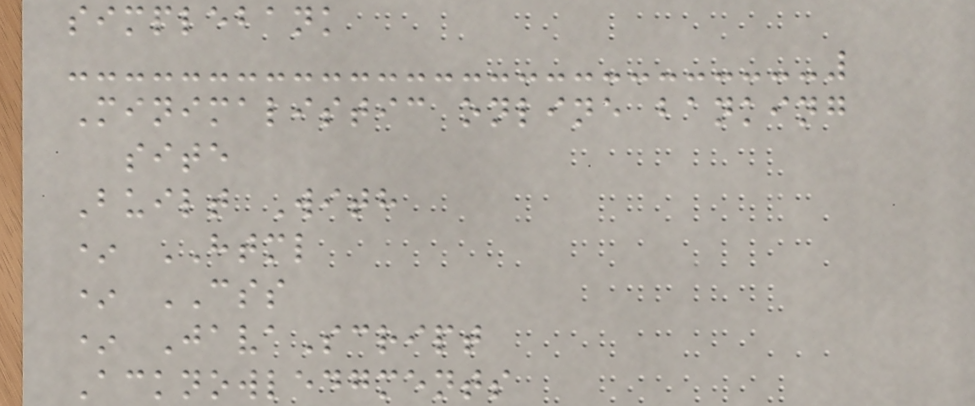simplebank
Minimalistic online banking
site
Built With
* HTML
* CSS
* JavaScript
Acknowledgments
